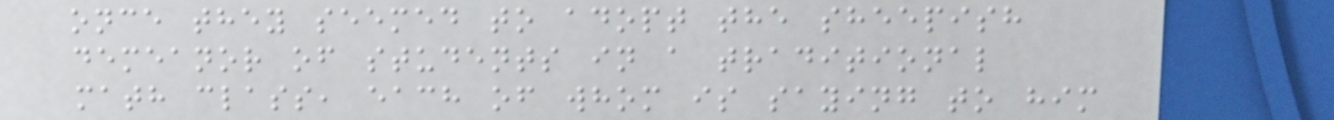once they seemed to adopt the sheepish
demeanor of students in a traditional
math class, each of whom is saying to him
